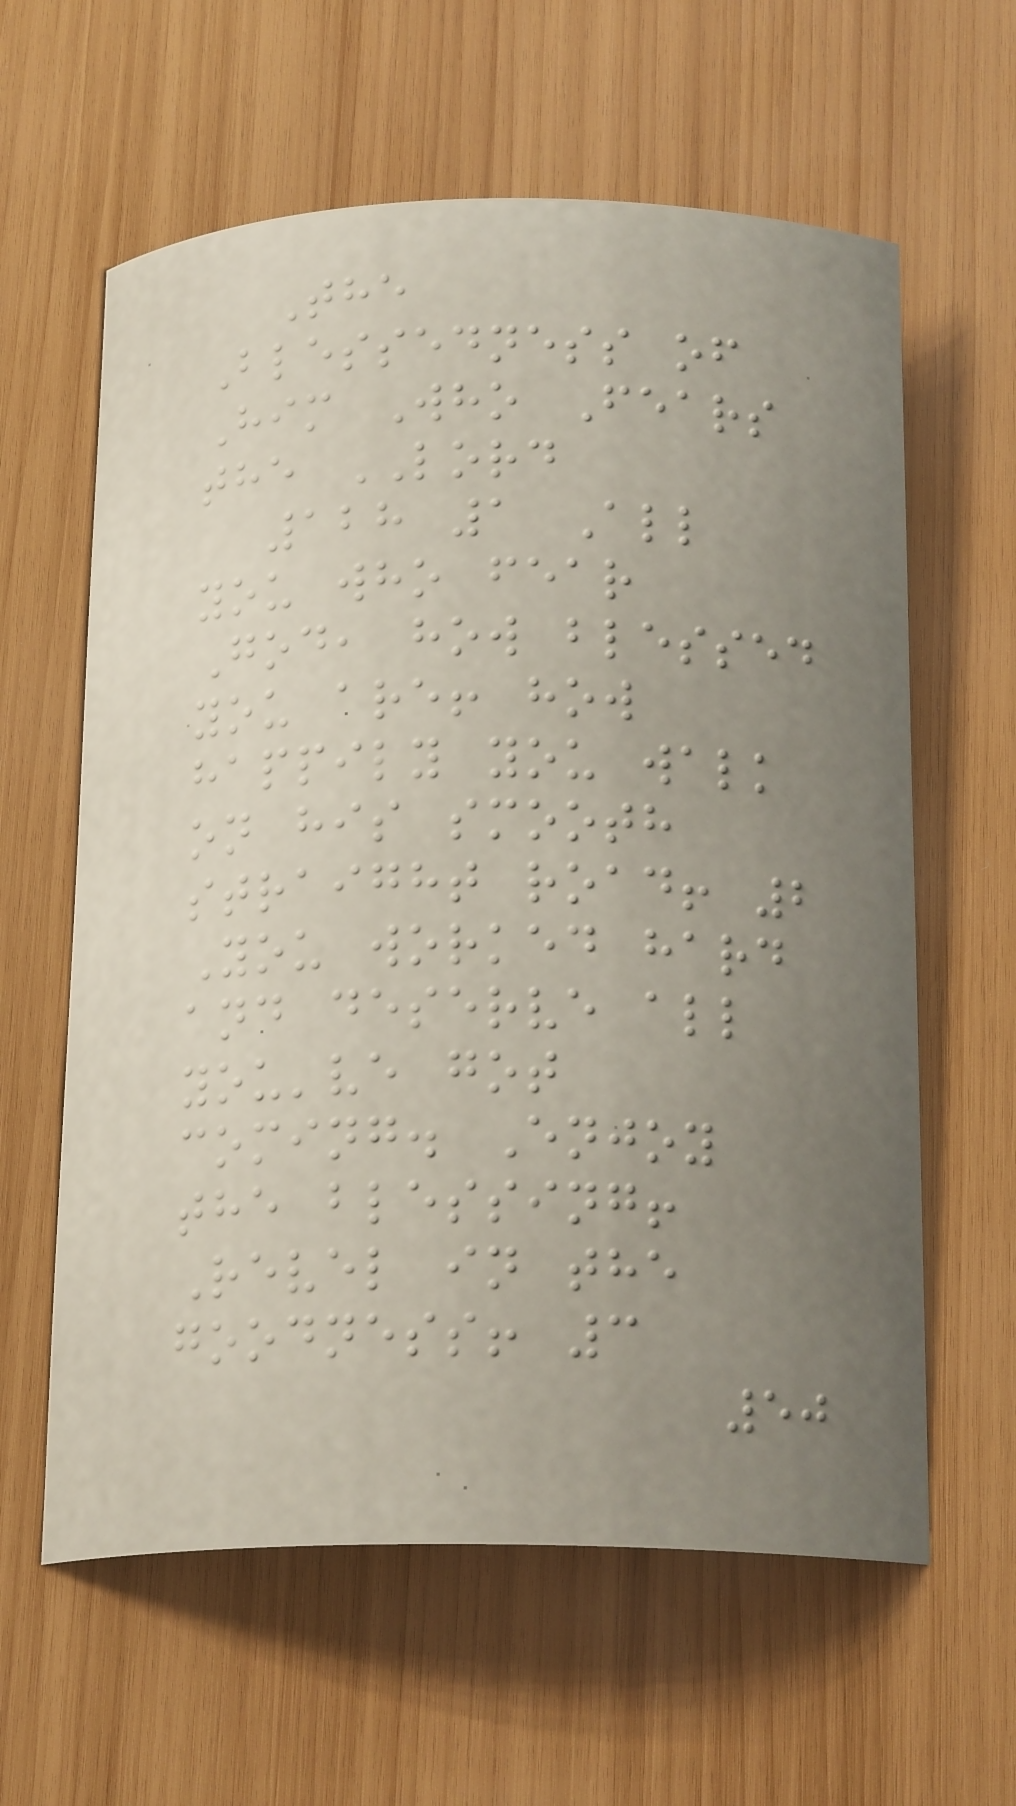The
Blessedness of
Him Who Fears
the LORD
128 1 All
you who fear
God, how blessed
you are! how
happily you walk
on his smooth
straight road! 2
You worked hard
and deserve all
you've got
coming. Enjoy
the blessing!
Revel in the
goodness! 3
50
